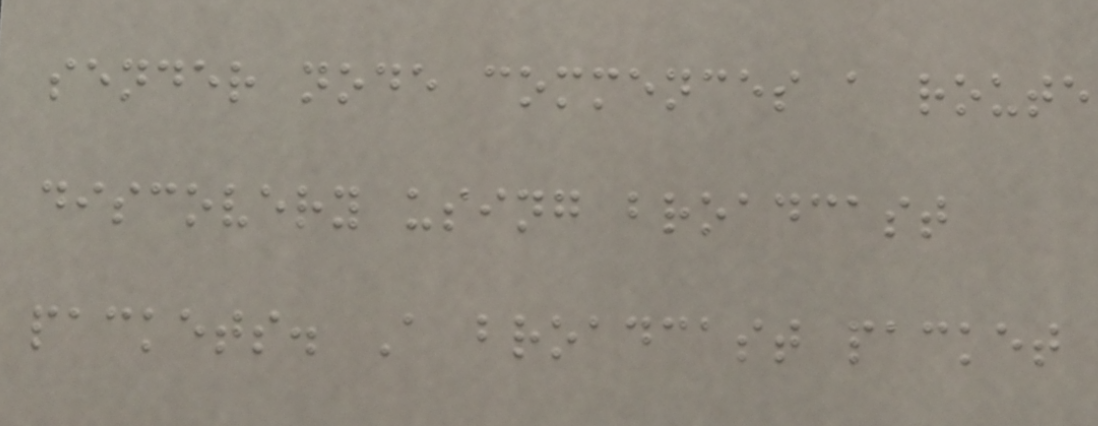sender node commences a route
discovery using broadcast
packets. A broadcast packet
